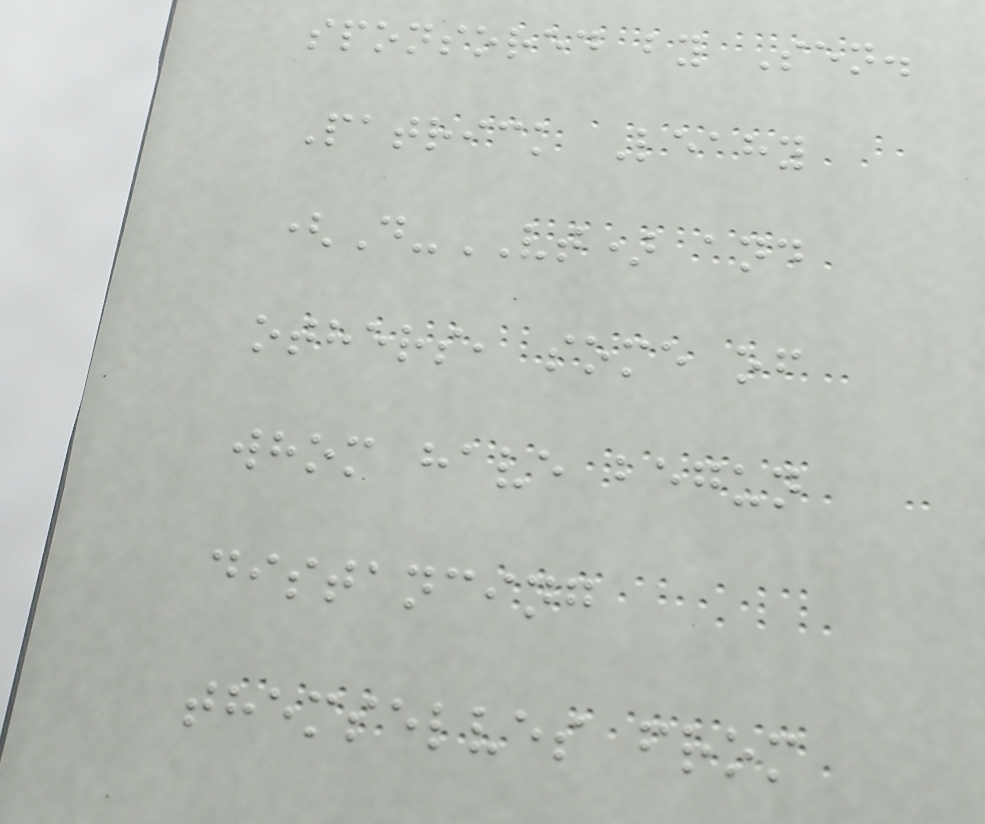sponsored by Sen.
Patrick Leahy
(D-VT) and
others, some of
whom have begun
distancing
themselves from
